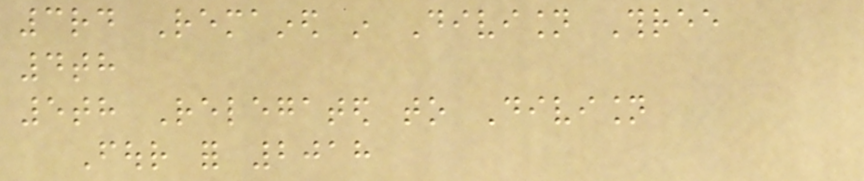3rd Remained in Division Three
4th
5th Relegated to Division
Four for 2018
